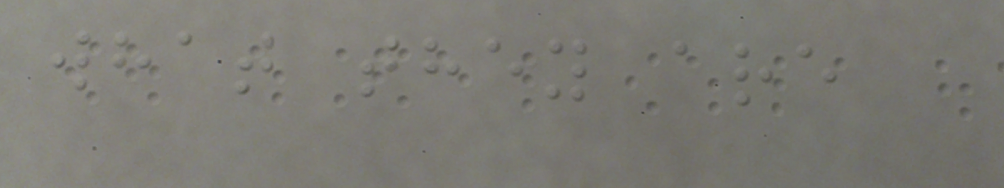what they are
